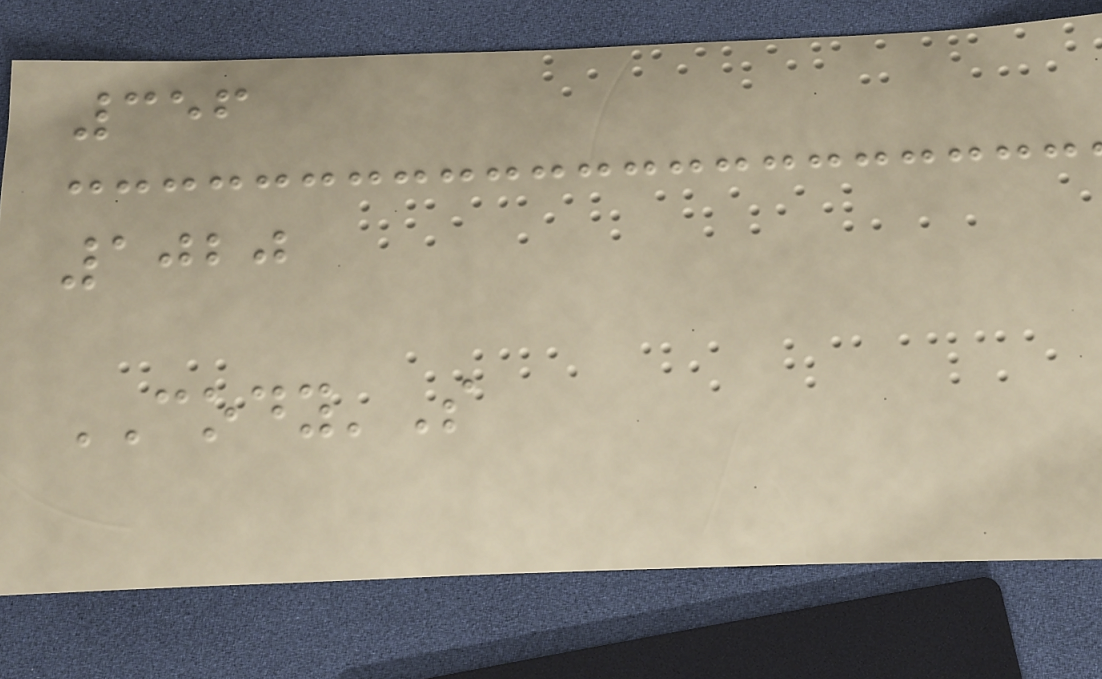356
1020
CODY'S
